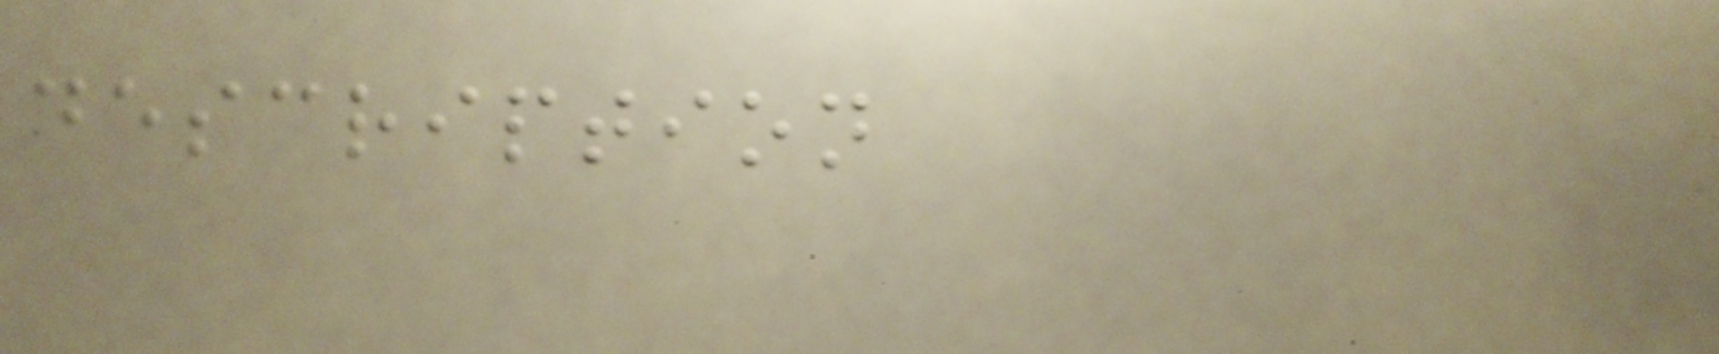description
